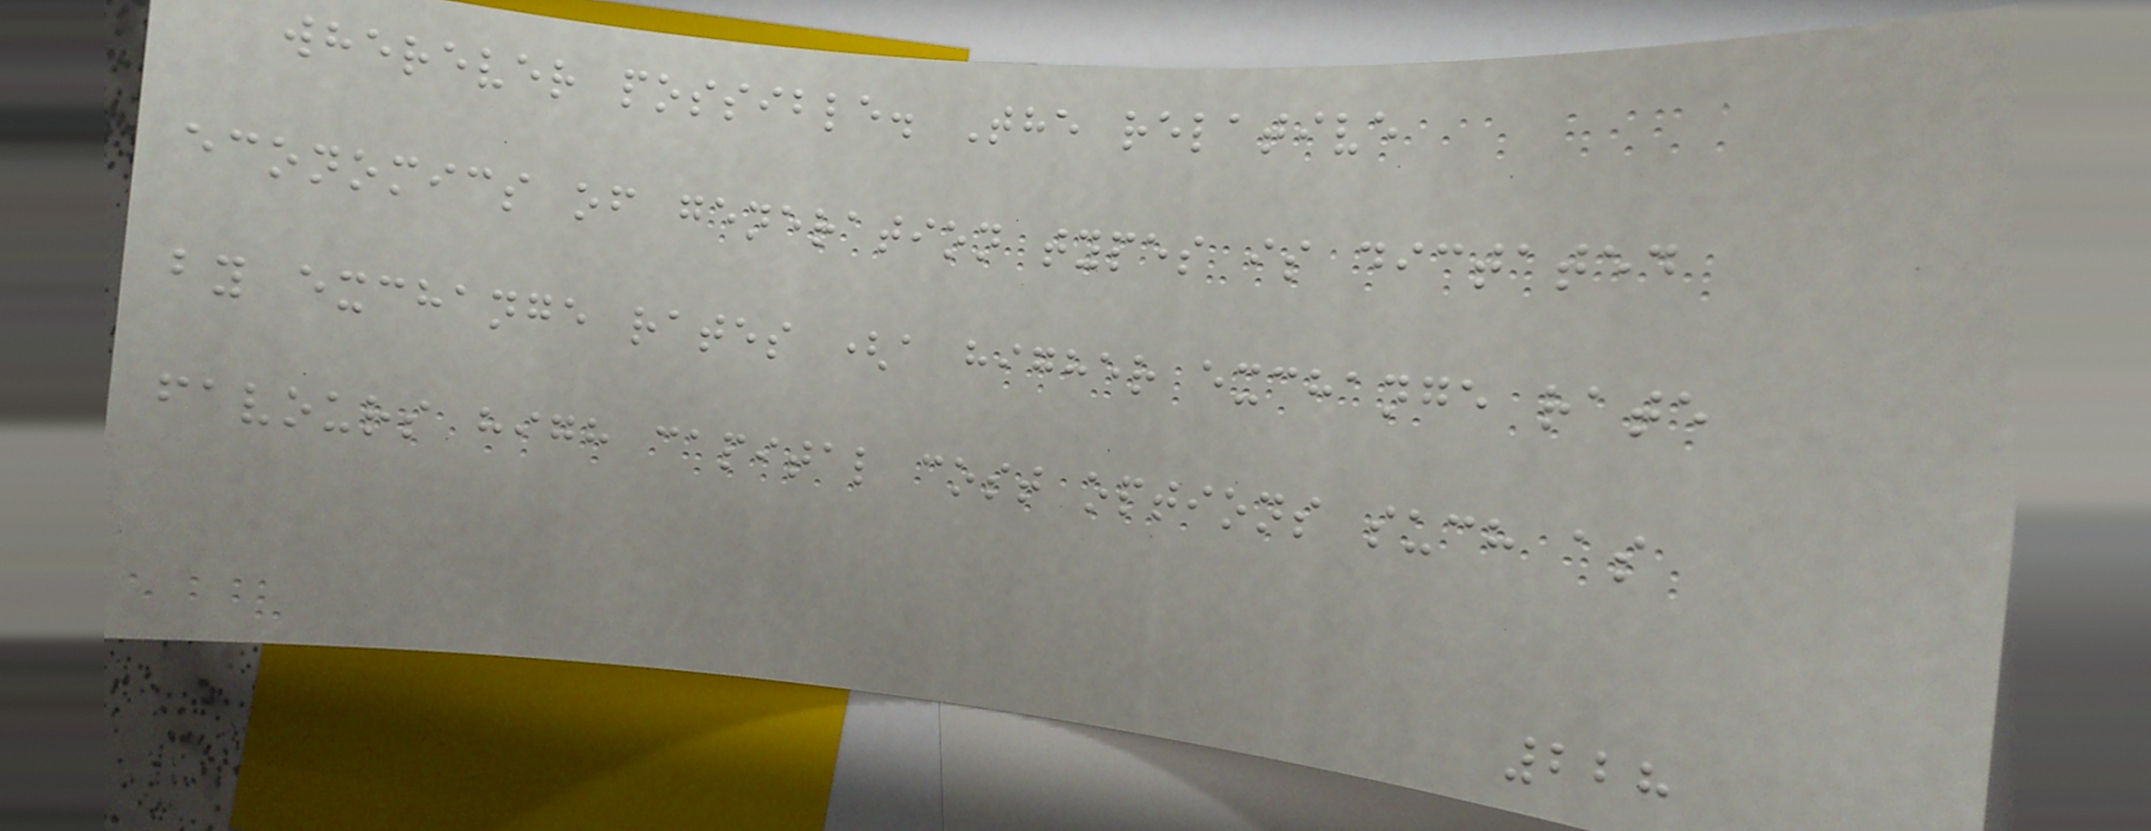wherever possible. The relative
economics of generation types is dictated
by exchange rates (a higher exchange rate
favours high capital cost options such as
228
